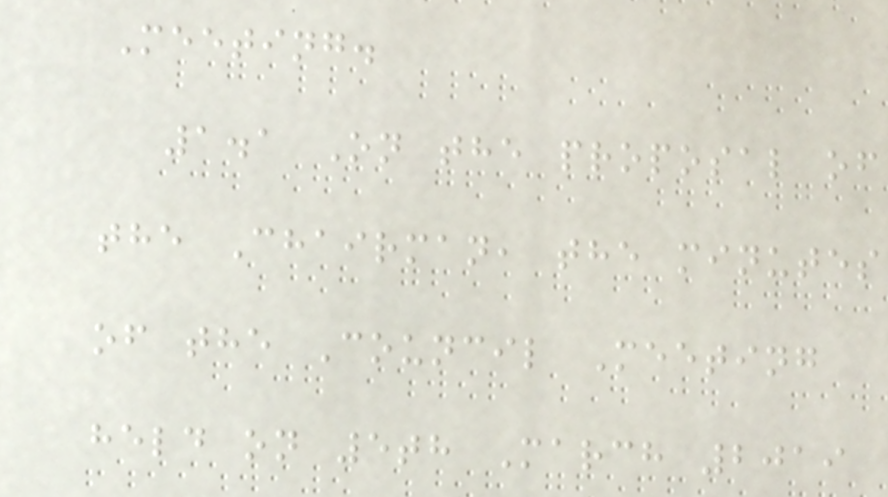Meeting.
1.1 On the proposal of
the Chairman, the minutes
of the Council Meeting
held on 5th March 2019
